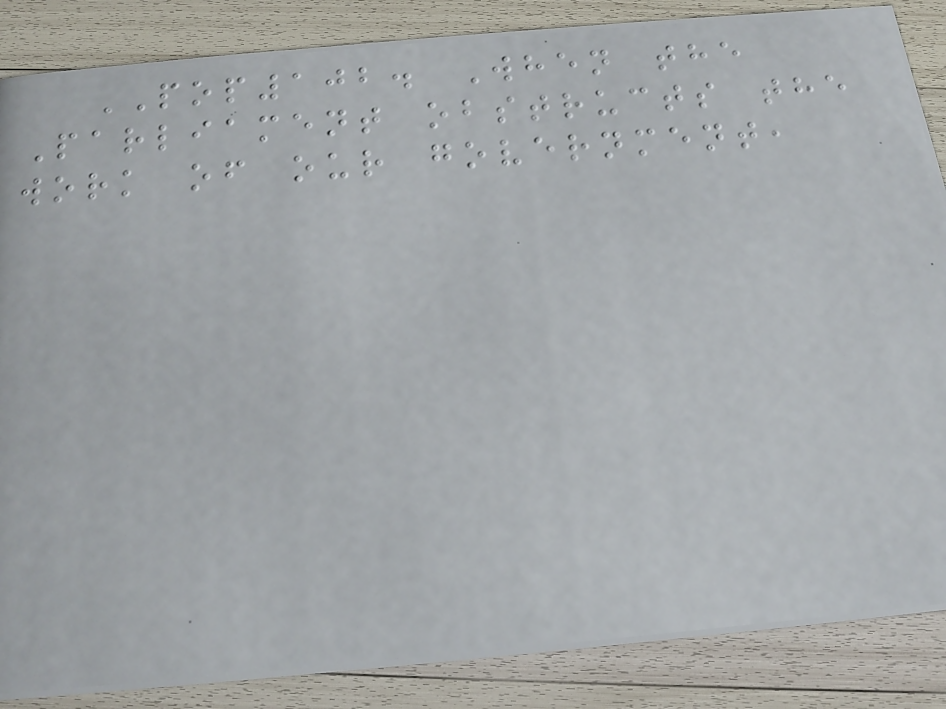POP102. When the
Parliament obstructs the
work of our government,
